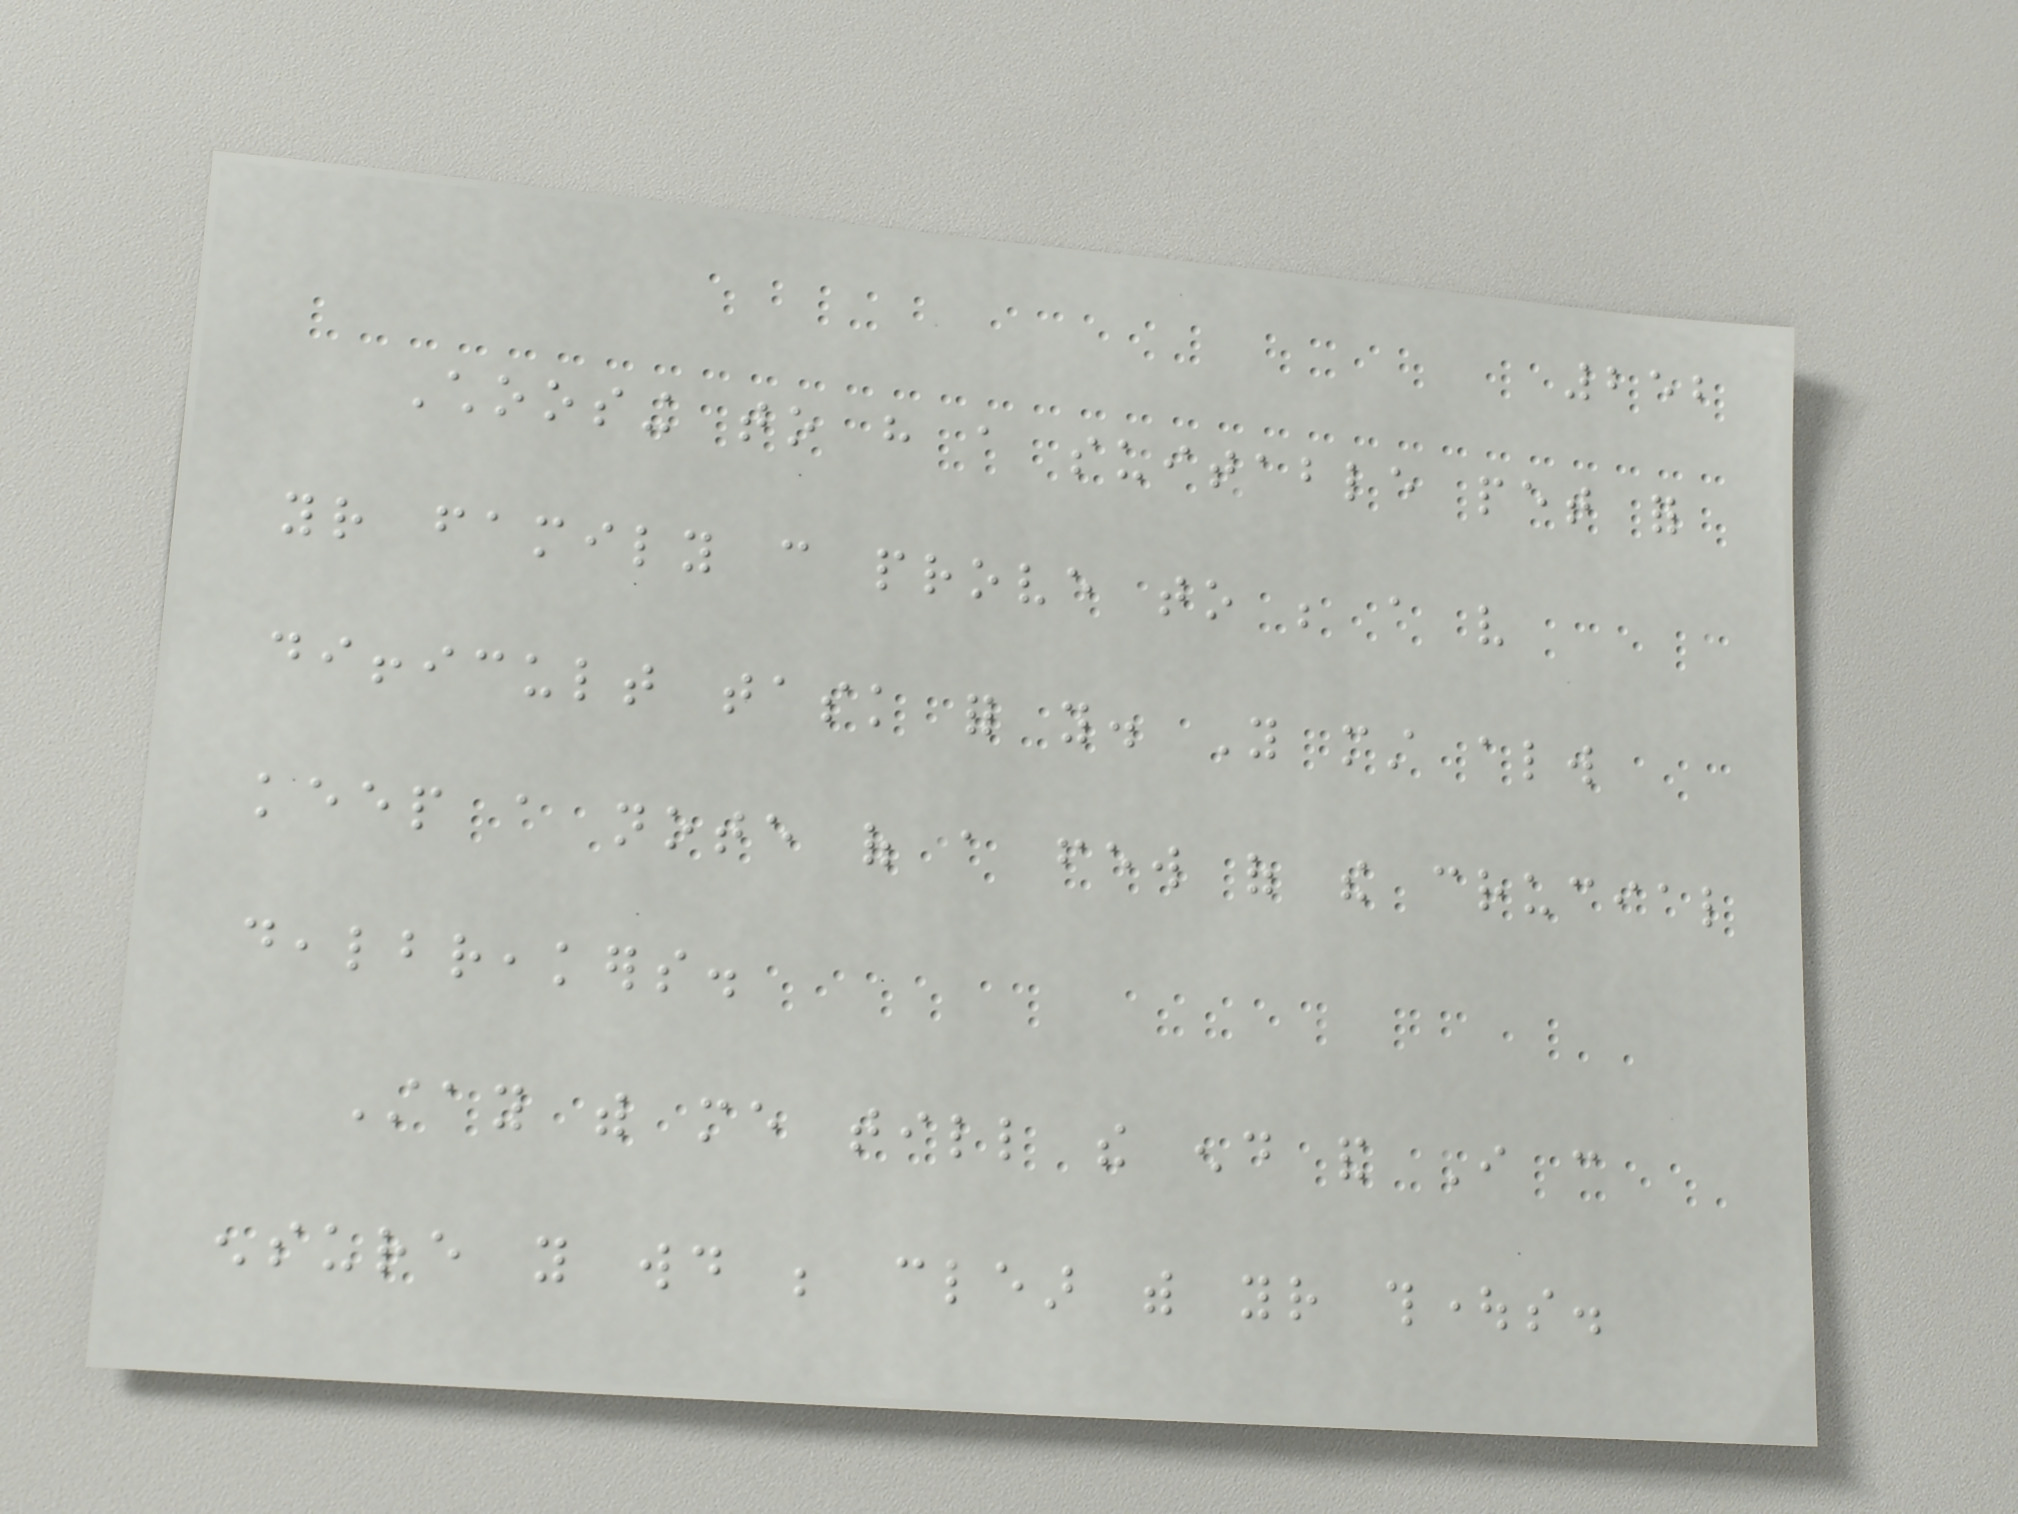252
Choosing to have a suitable pet for
your family can prove to be a very
difficult task for you. You must always
keep a note of a few of the crucial
dealbreakers.
Stay with me till the end and I can
ensure you would be clear with your thoughts.
